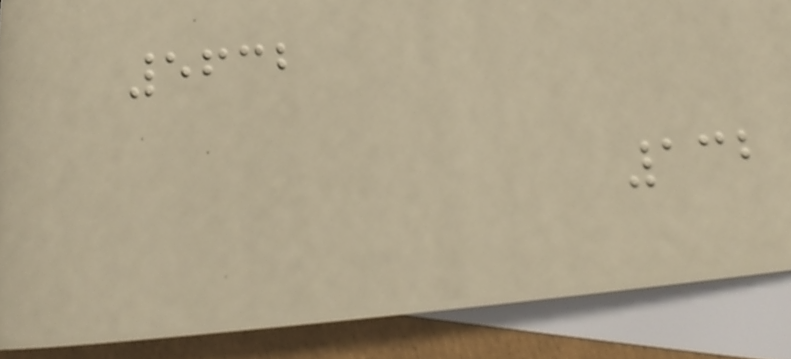5632
132
